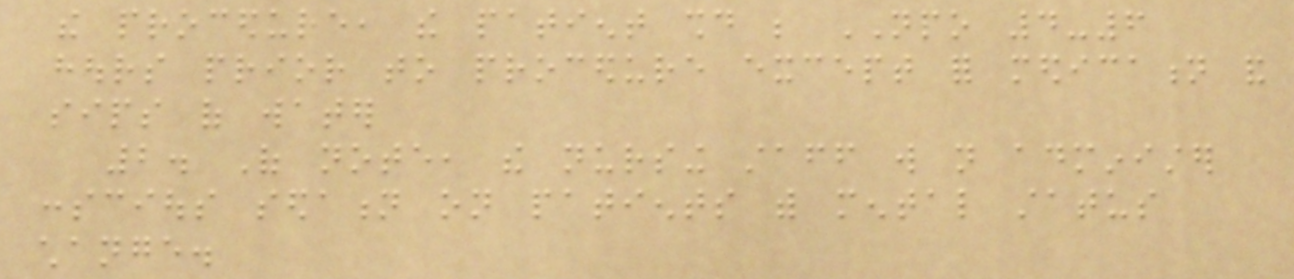the procedure, the patient should be NPO 4-6
hours prior to procedure except for medication and
sips of water
2. Of note, the nursing staff will not administer
conscious sedation on patients with mental status
change.
